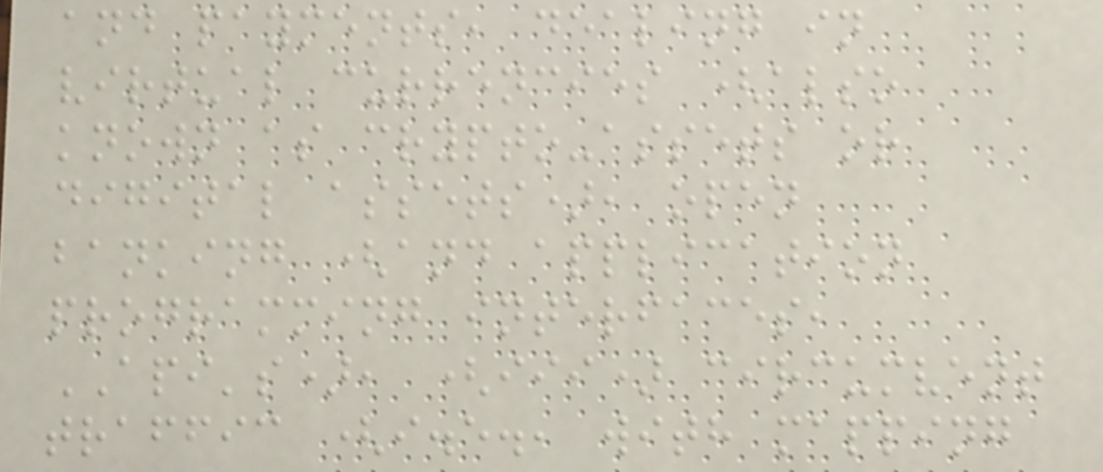and payments, dealing in
virtual currencies (also
known as crypto-assets or
digital assets), open
banking (and application
programming interfaces,
API's), (iii) circumvent
traffic (i.e., with mapping
